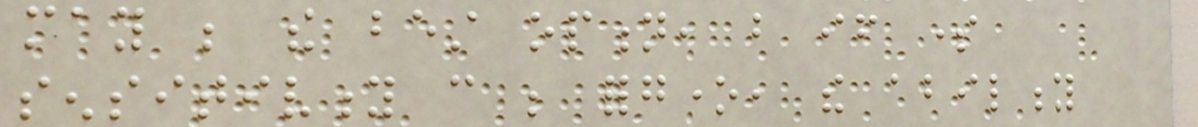may be the best option, but if some
sensitivity can be forgone, the ability
